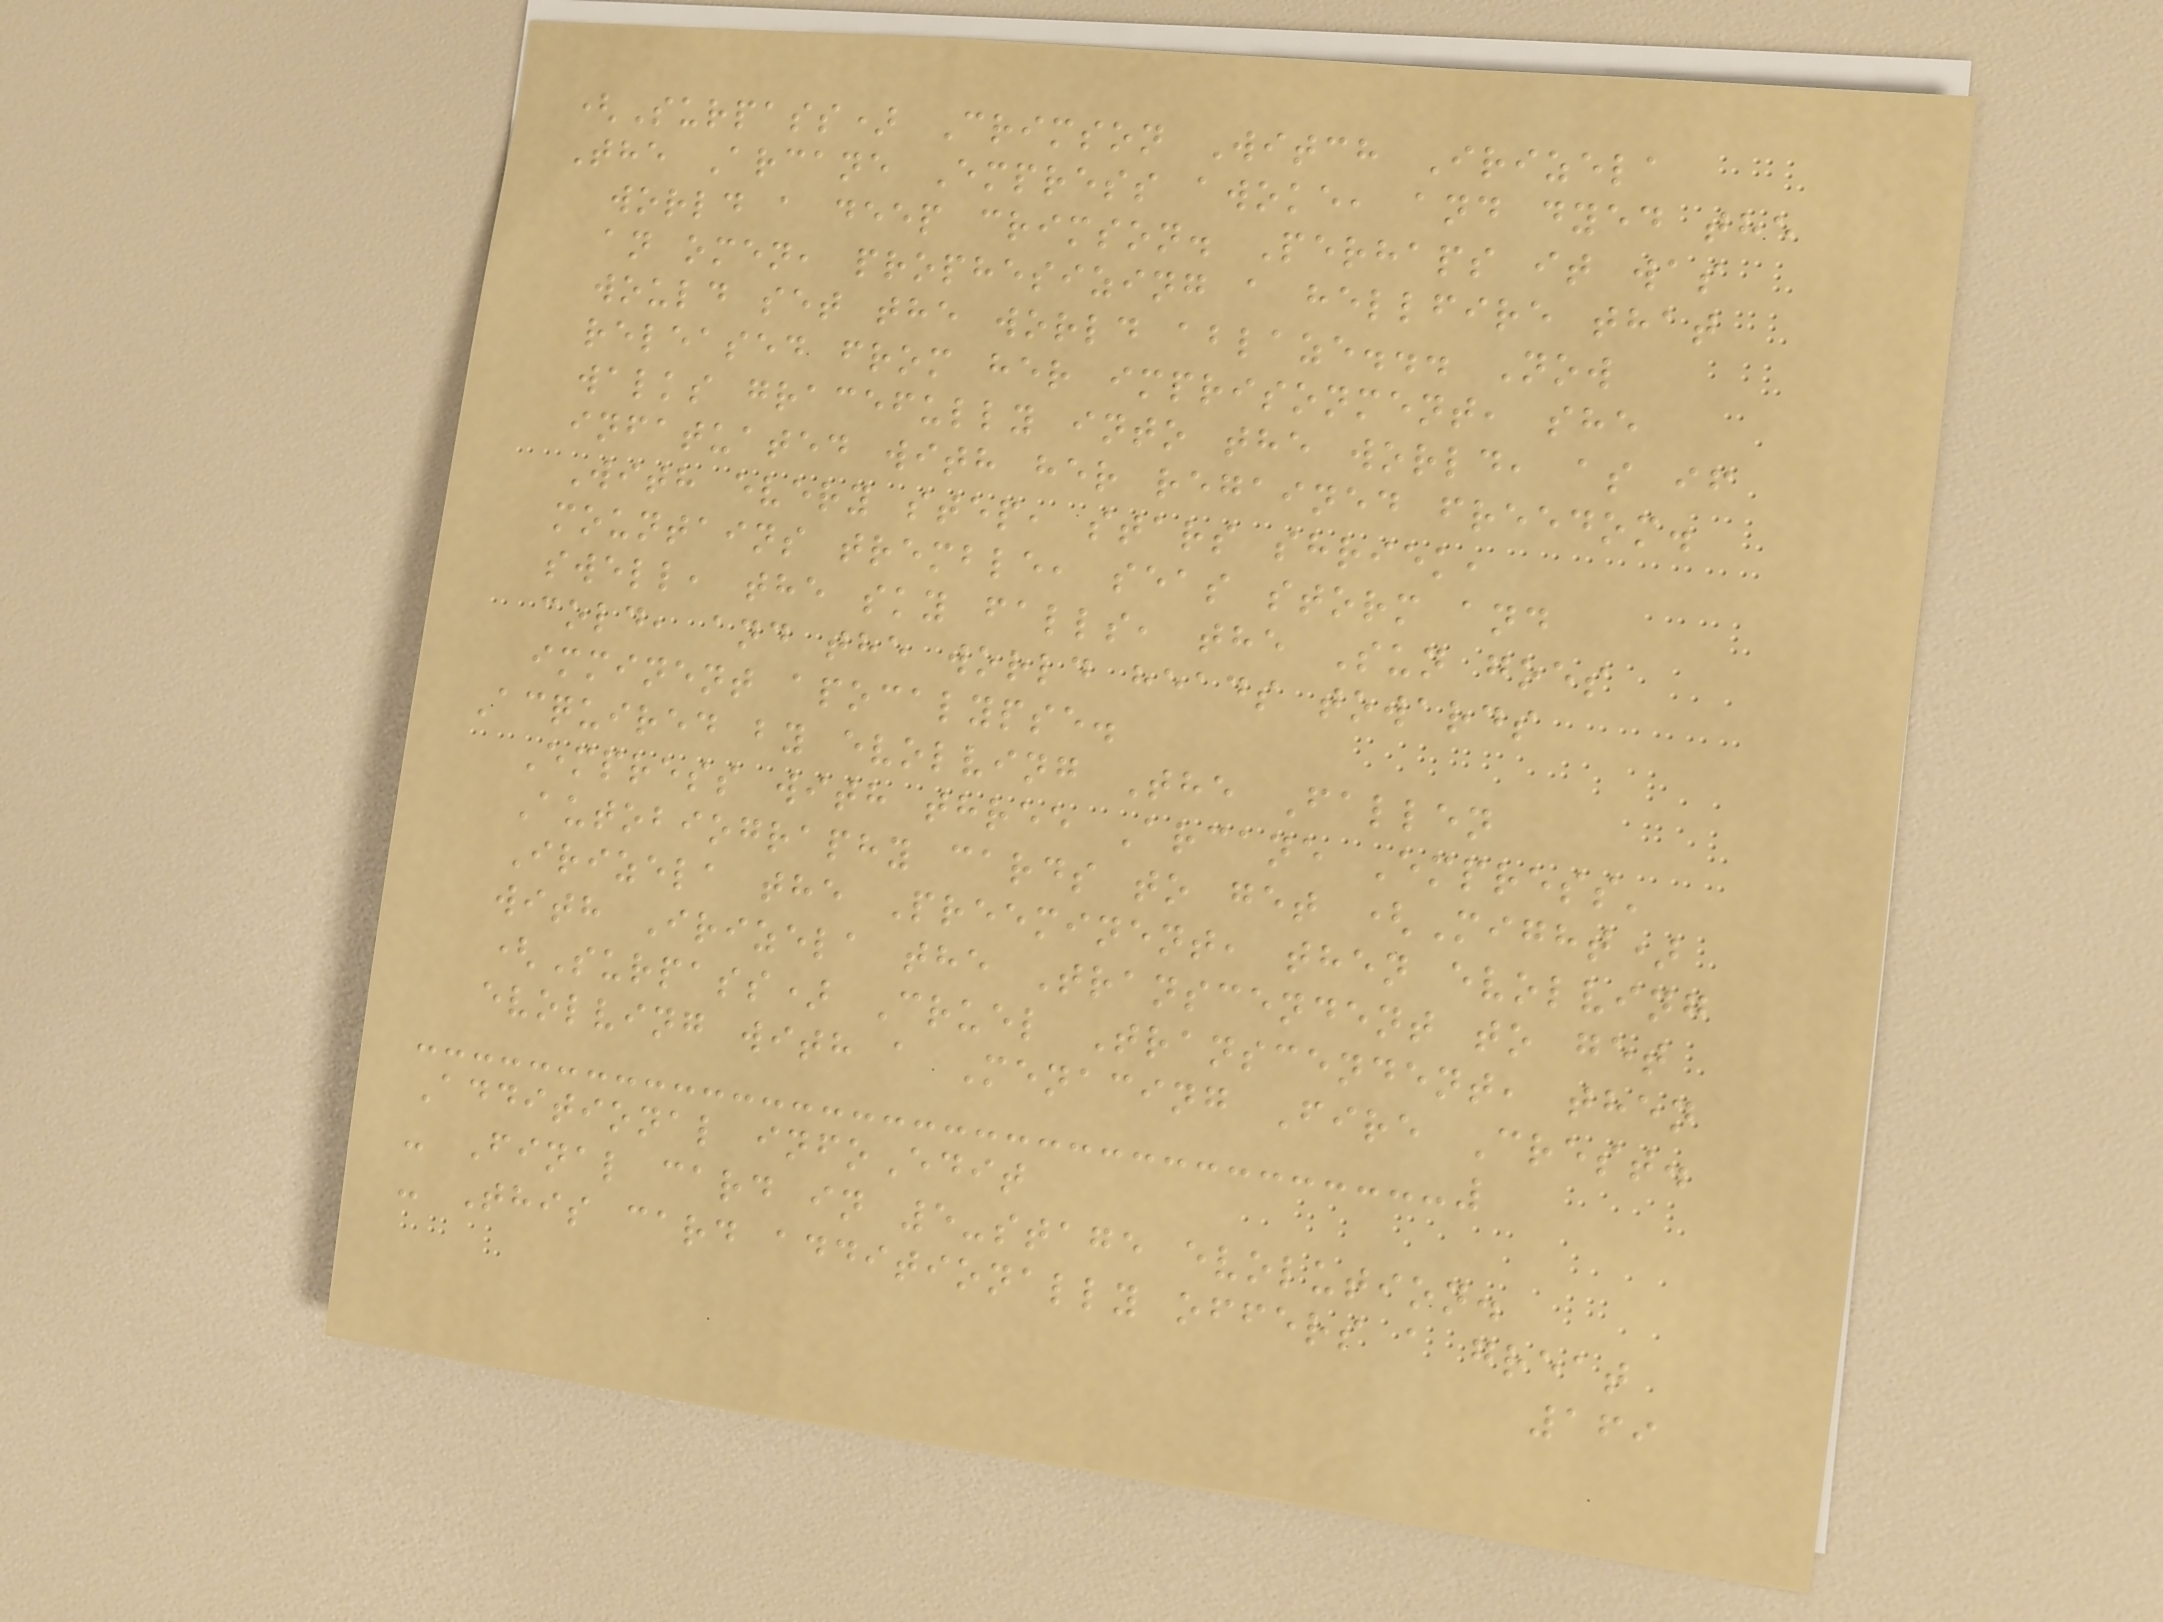(Surpass) Crimson Witch Irizela
The Arcane Empress awoke, and dyed the
world a deep crimson. Perhaps it was
an omen, prophesizing a hellfire that
would set the world ablaze... Now
released from her imprisonment, she
walks gracefully into the world, as if
infatuated with her regained freedom.
With every step, stars shriek,
mountains tremble, seas storm and
swell, the sky falls, the Sun goes
cold, and the world heads towards
imminent apocalypse.
Acquired by evolving The Fallen
Empress with three Arcane Empress'
Autobiography cards to get (Might)
Irizela the Preeminent, then evolving
with Irizela the Transcendent to get
(Surpass) Cruel Transcendent, then
evolving with a Menacing Fire Crest.
Additional infoEdit
- Final card in 5-stage evolution.
- This card additionally offers a great
169
